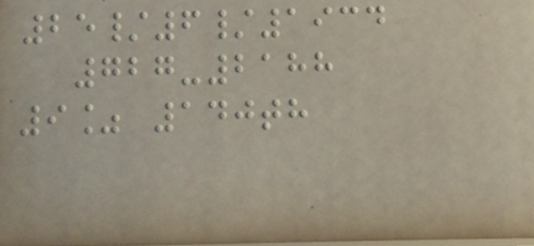25/6/1934
727-2188
9% 140th
